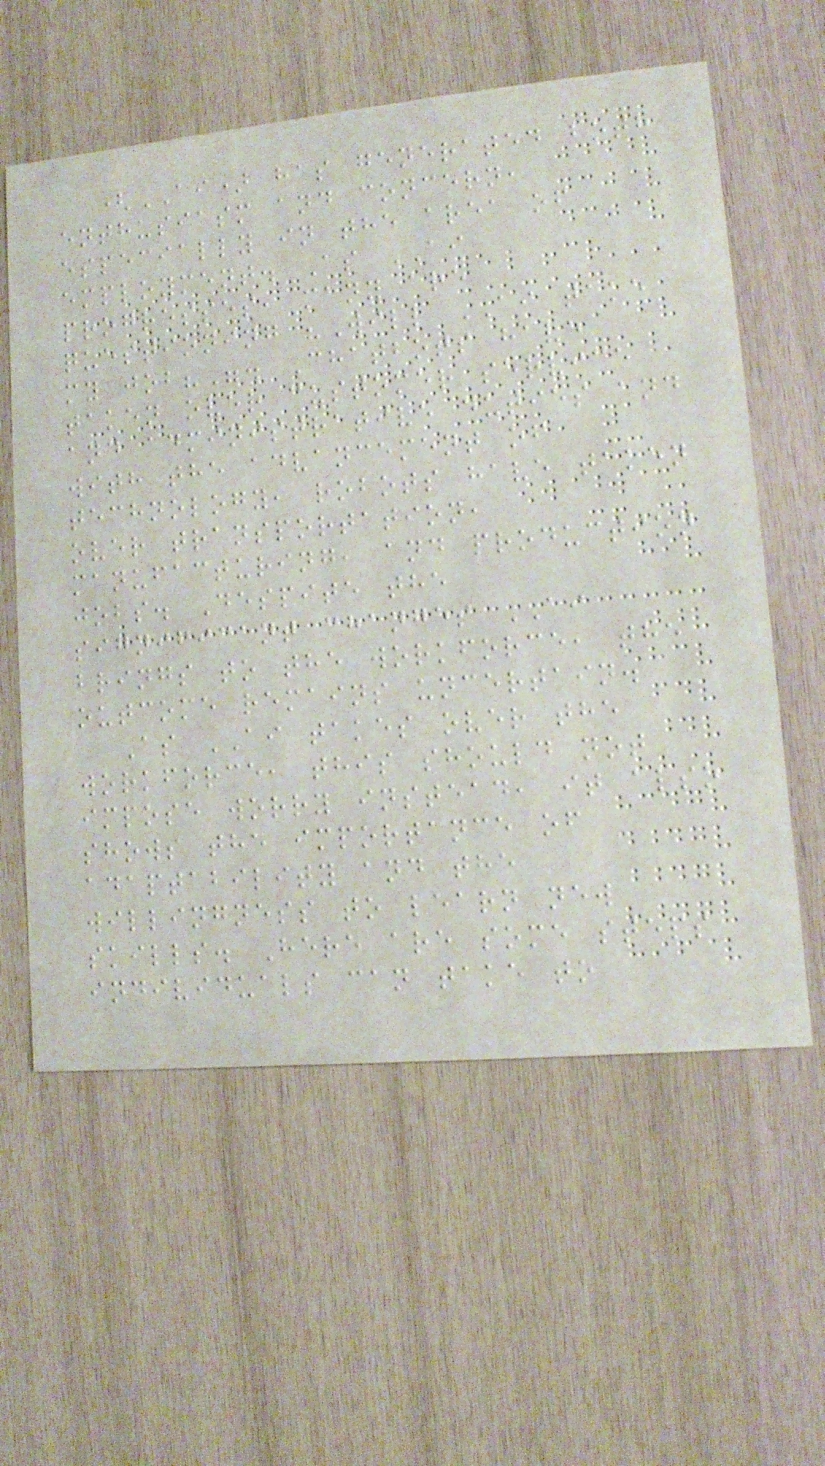(AI) has generated both
enthusiasm and concern,
especially in the area of
employment. As AI
progresses, many are
questioning "Will AI take
my job?". Chatbots have
taken over customer service
and administrative duties and
with the advancement of
technology, robots have taken
over transportation,
manufacturing, and production
jobs. Despite the
significant changes AI
brings to the workforce, the
outcome remains uncertain.
As AI takes over the
workforce, this should not
impose worry instead, it also
shows the importance of
adaptability and the
willingness to learn new
skills. Here are some steps
individuals can take to
